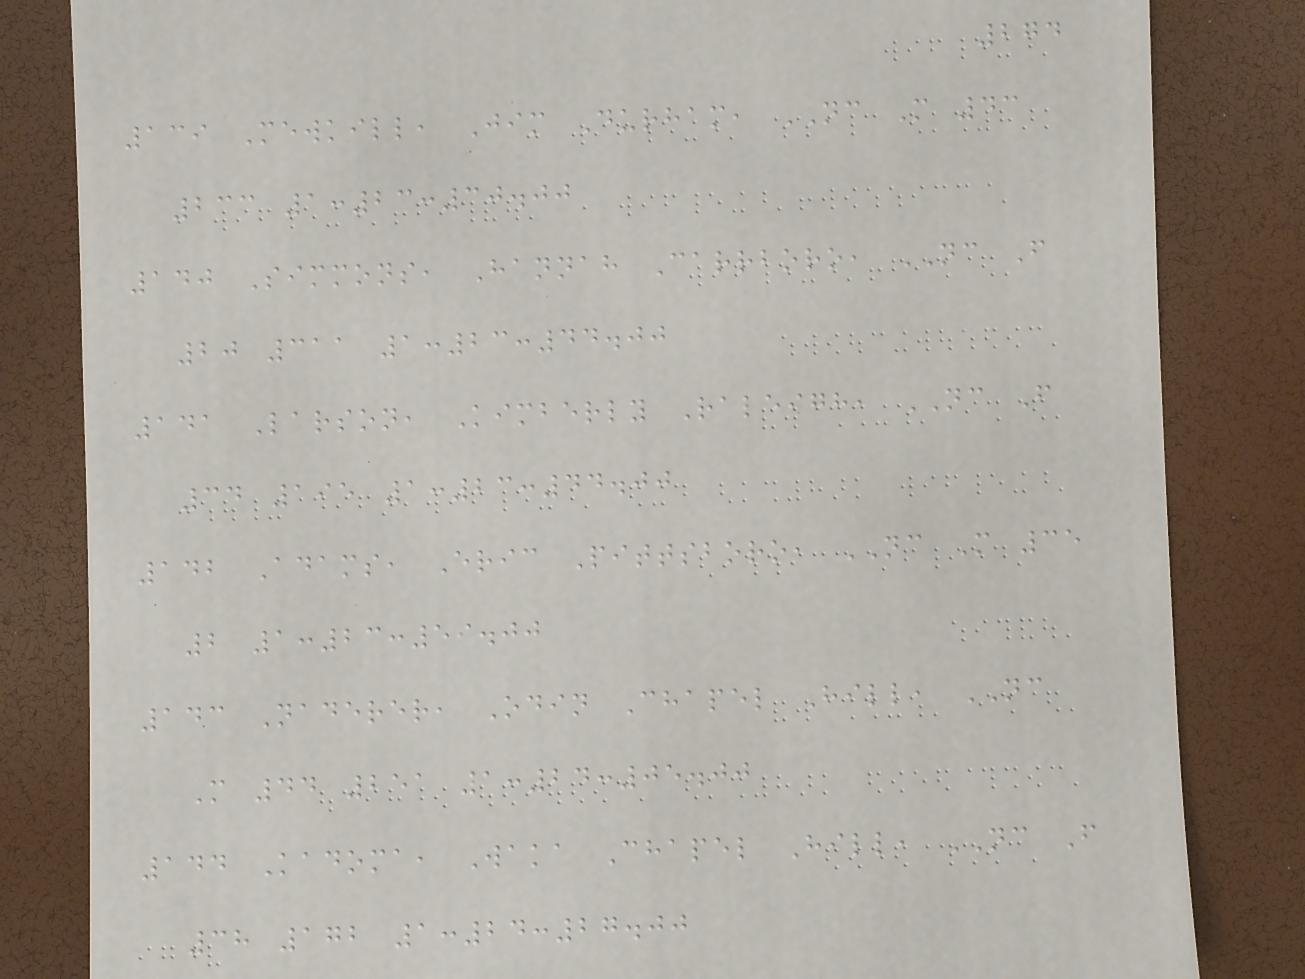274
139 Mewkill, Jim Durham, NC M 43
233 1:23:30.00
140 Simmons, Hannah Carrboro, NC F
20 311 1:23:44.00
141 Larson, Kimberly Raleigh, NC F
34 195 1:23:44.00
142 Adams, Eric Pittsboro, NC M 35
2 1:23:59.00
143 Naderer, Odin Chapel Hill, NC
M 44 251 1:24:05.00
144 Kadoma, Waka Chapel Hill, NC F
38 172 1:24:27.00
